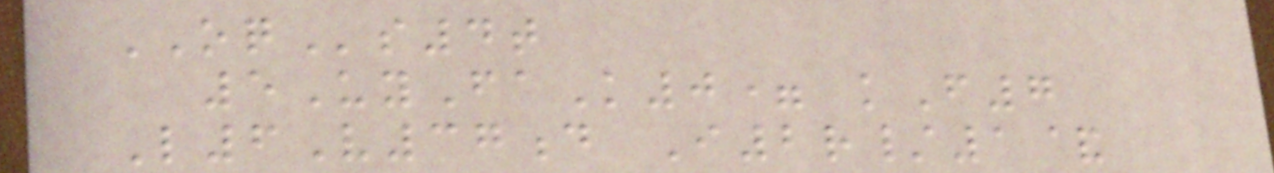OQs4t
5UyFaK0= kF7
L6V37d I2r/1&
